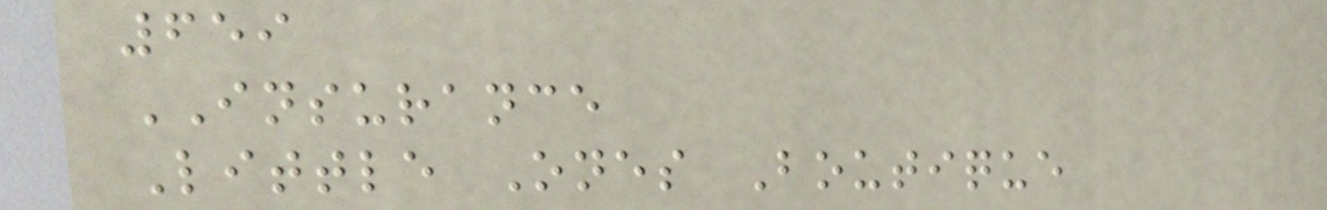659
INSURANCE
Little Ones Boutique
